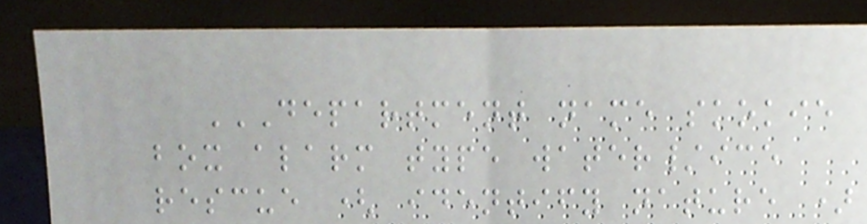DEPARTMENT NAME SKOKIE
BOX ALARM TYPE WATER/ICE
RESCUE ( IDENTIFY NATURE )
